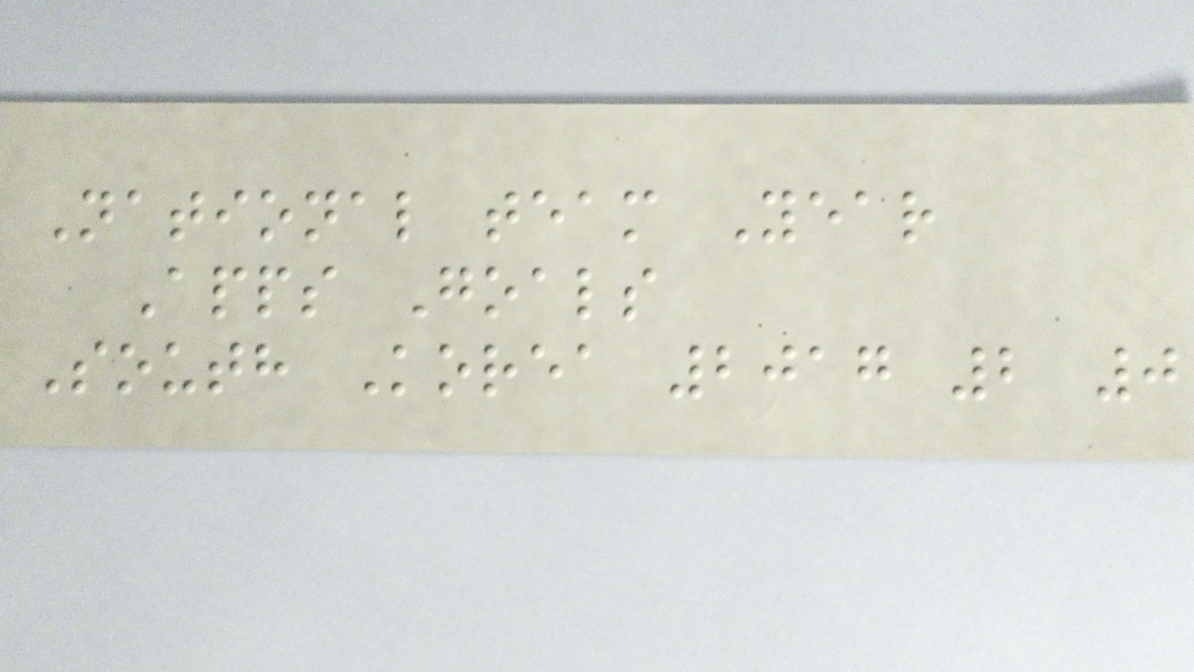National team Year
Apps Goals
South Korea 2017 2 0
